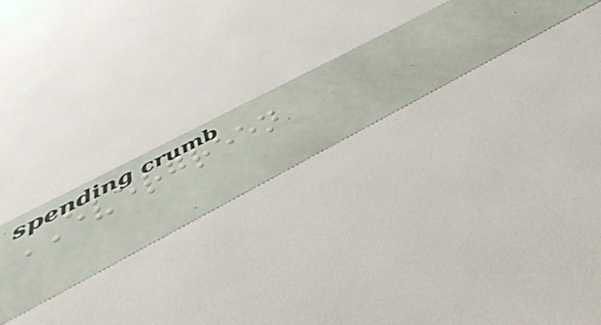EVERGREEN
